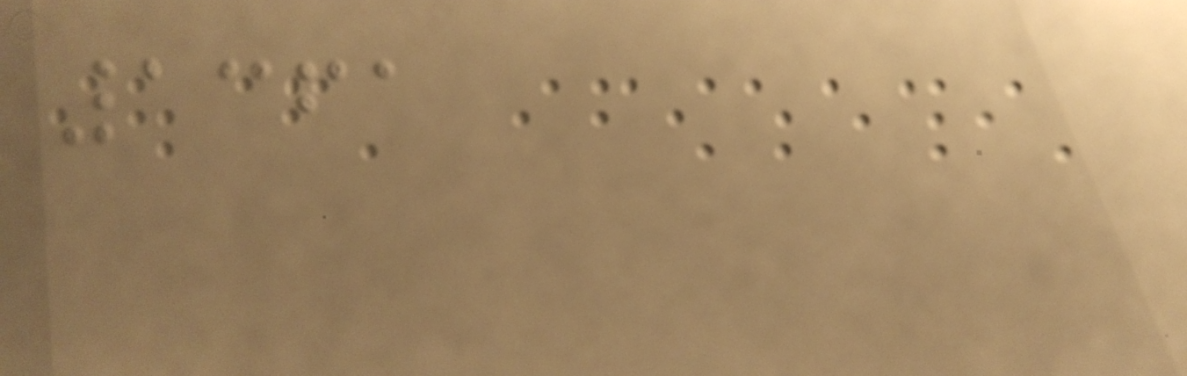1361
